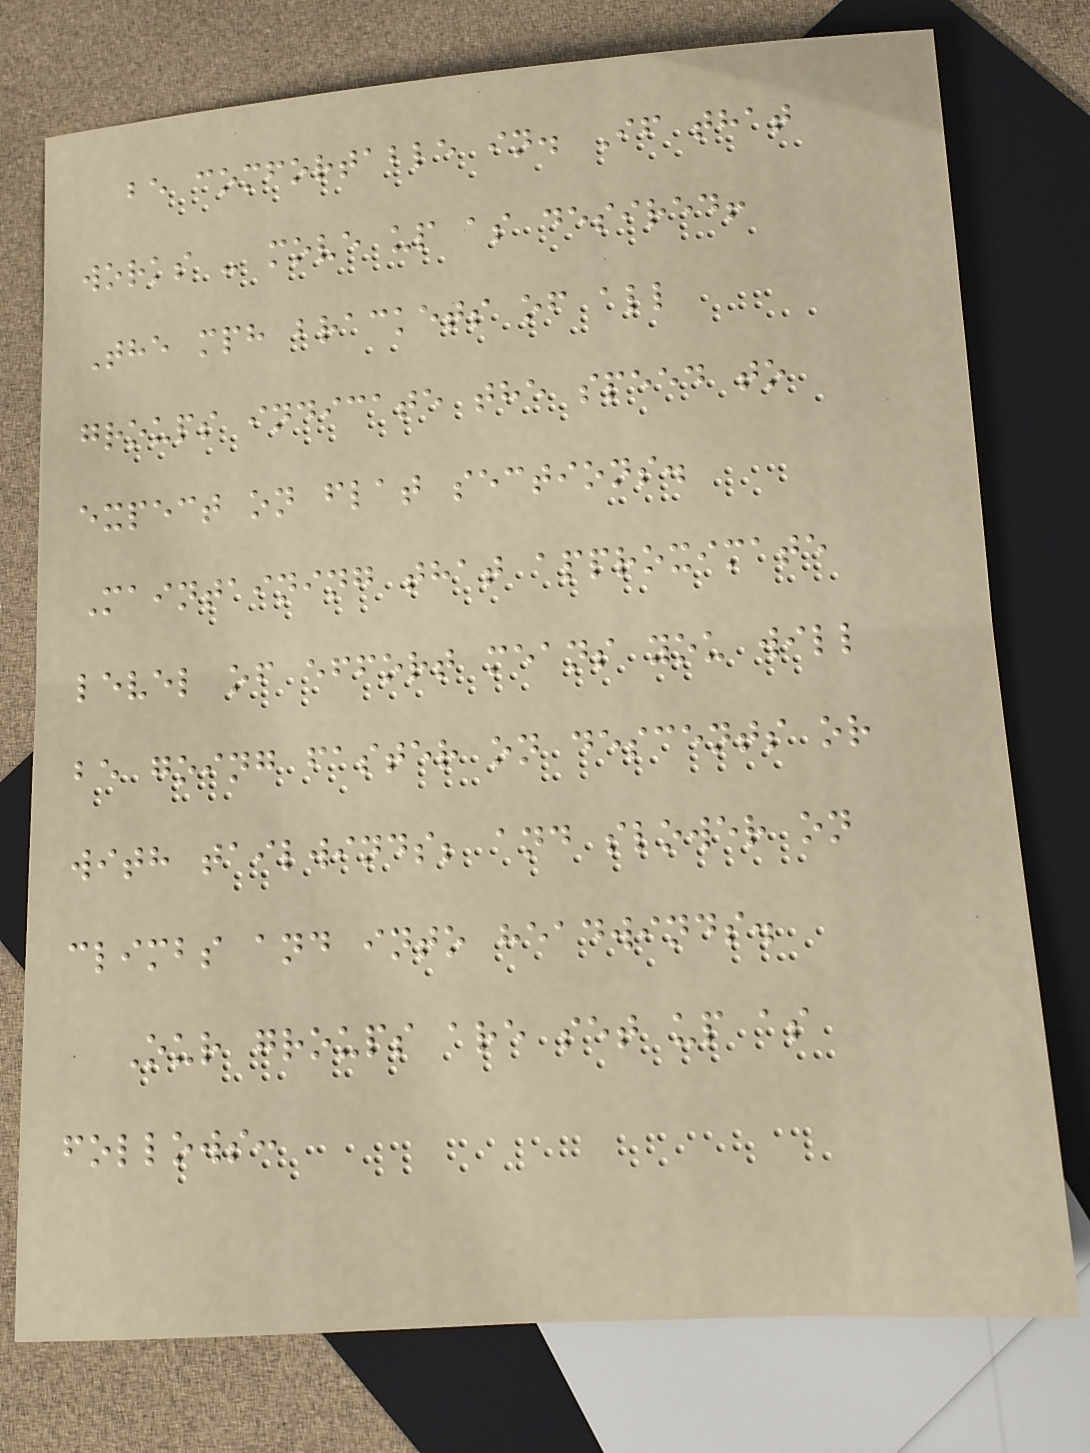be comfortable in. If that
works - move up as desired!
The mph brackets of all
groups indicate the speed to
expect on flat sections.
Maintaining that approximate
level of effort means you will
be going faster on descents or
with tailwinds; and slower on
climbs and into headwinds.
Our groups are set up as
follows:
